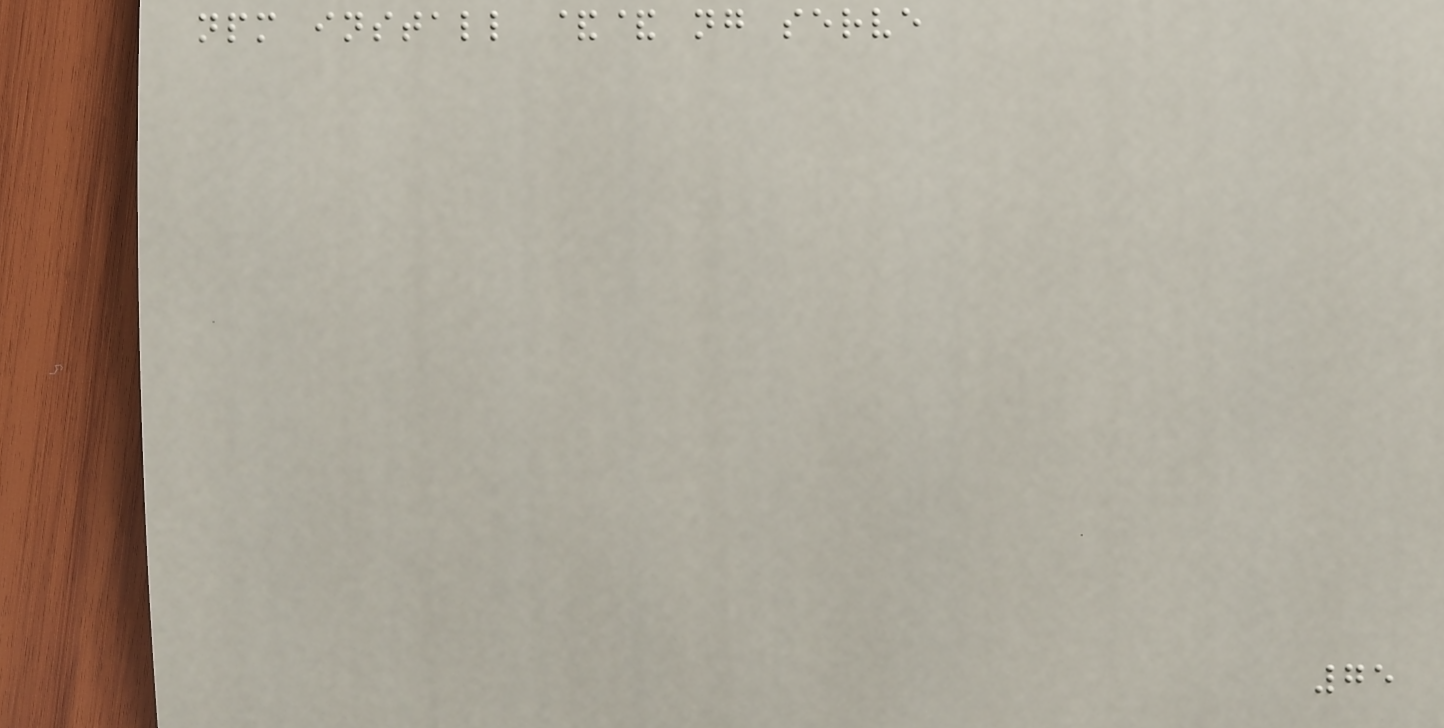npm install && ng serve
75
